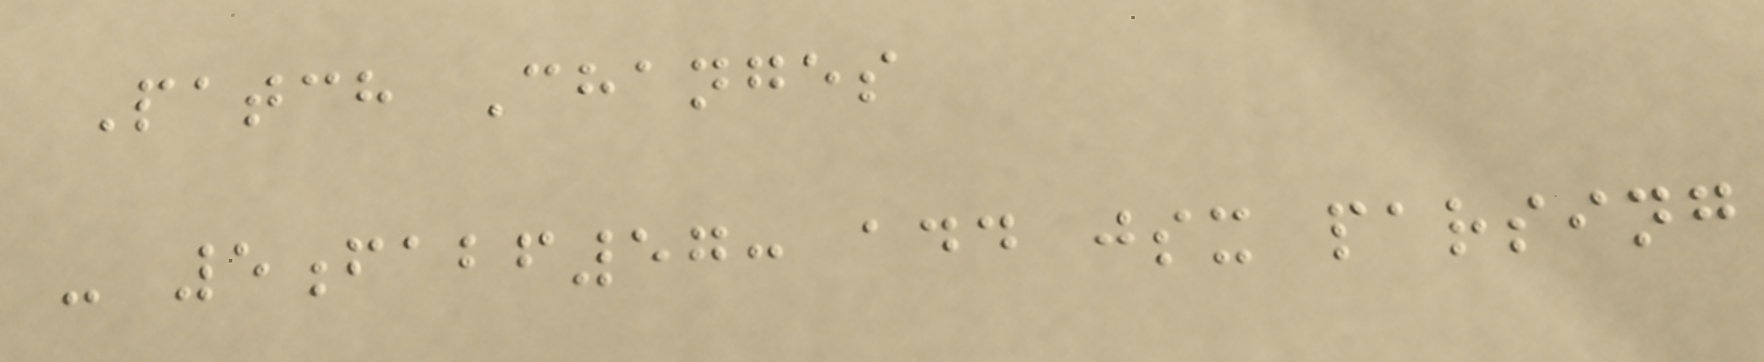Patch Changes
- 5fabf57: add jsx parsing
